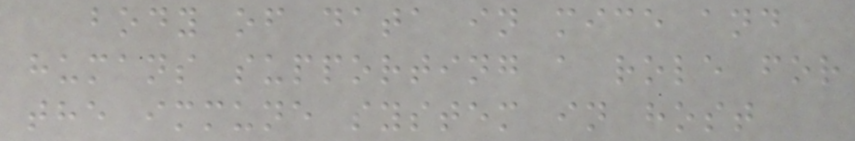body of data in mice and
humans supporting a role for
the immune system in host
